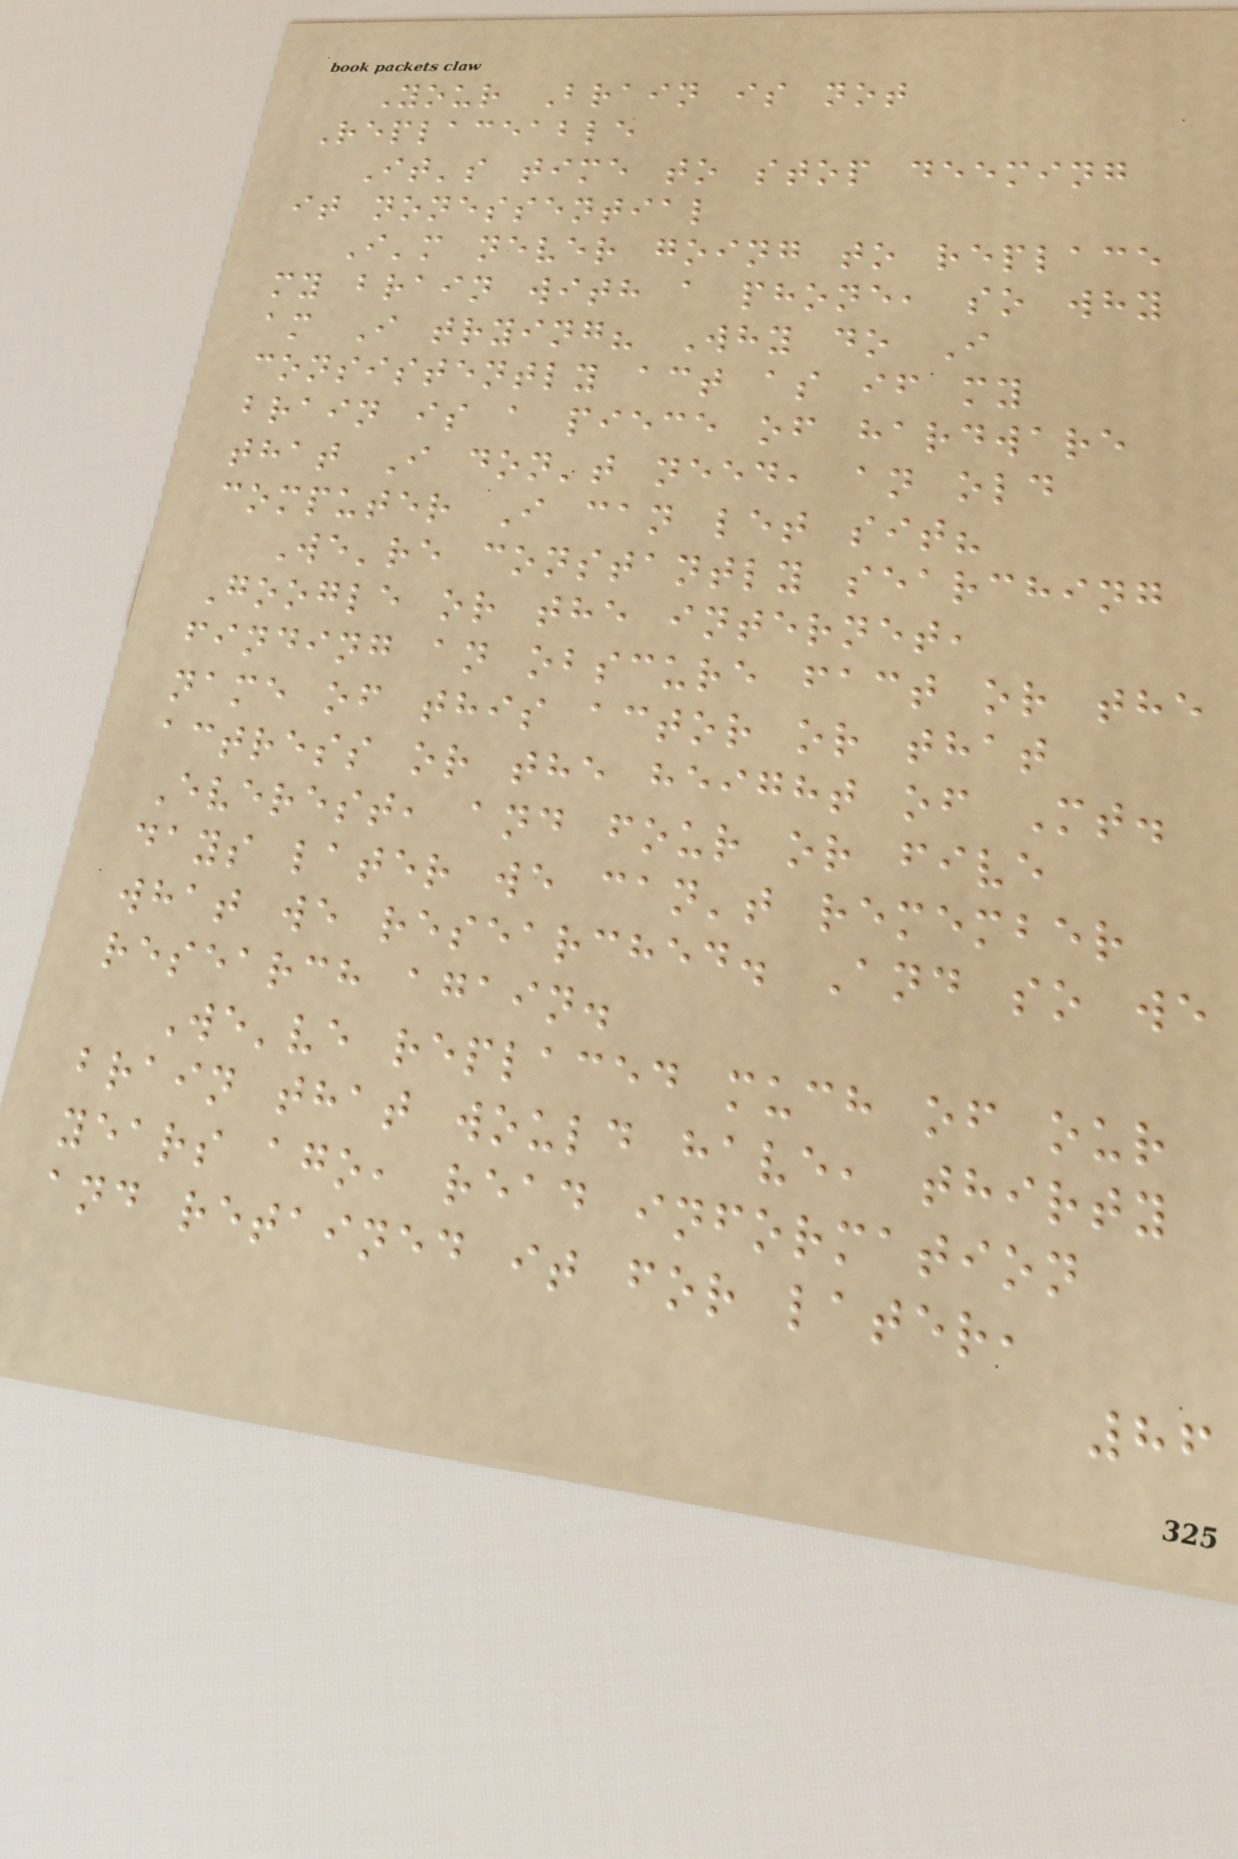Your Brain is not
Replaceable
It's time to stop deeming
it nonessential
I'm never going to replace
my brain with a phone, so why
am I trying? Why do I
consistently act as if my
brain is a piece of hardware
that I don't need, an old
computer I can let sit?
We're constantly searching
Google or the internet,
finding an obscure fact or the
name of this actor or that
actress or the height of Mt.
Everest, and four or five
days later we can't remember
what we researched. And so we
research again.
We've replaced much of our
brain that would have, thirty
years ago, read information
and retained it for later,
86
